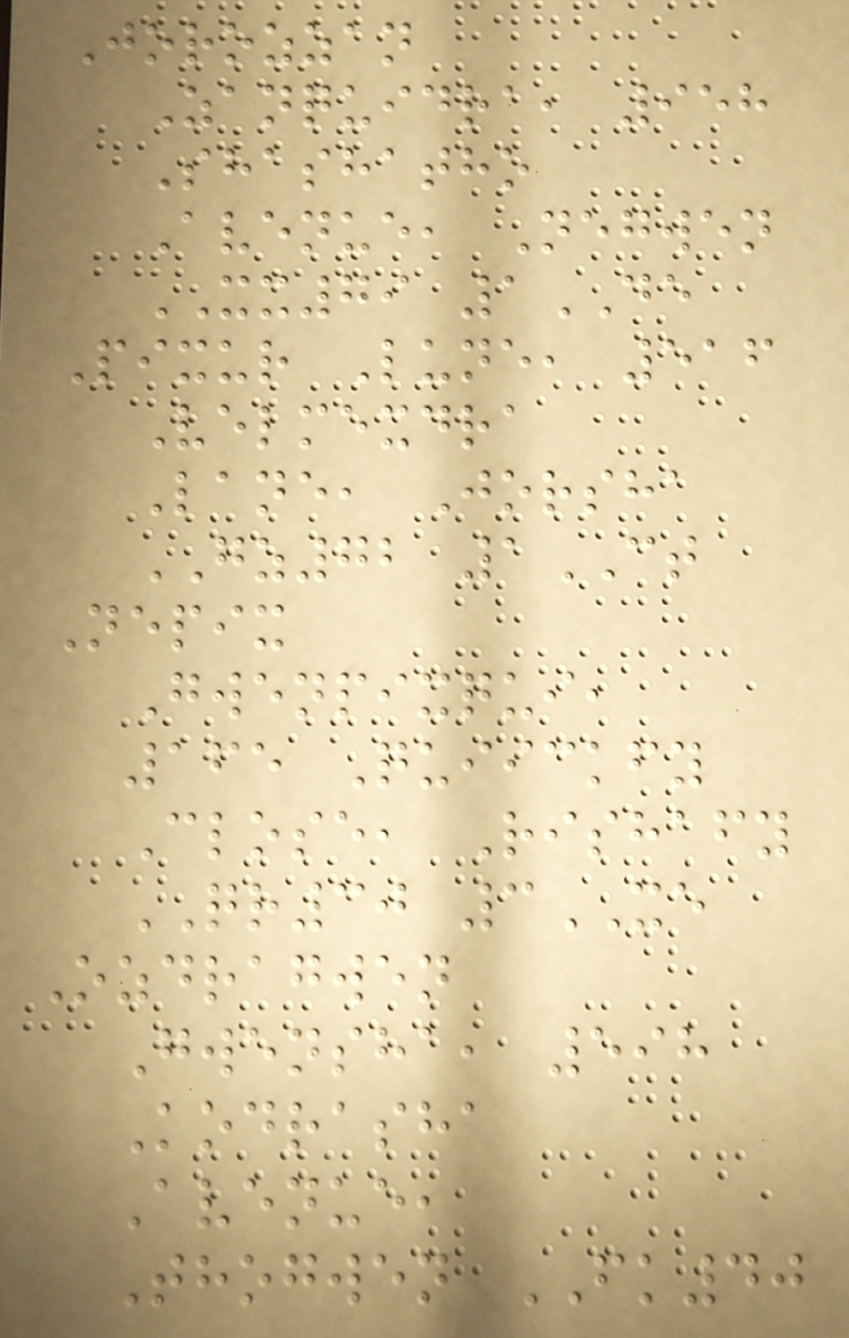Jorozzan
Zanquidra, 958
Shashatho
Avenue, Negwen
XX79 1DE
Pixur Lune, 516
Velmexdra
Lane, Jorsha
GZ72 1CT
Nepix
Gwenpixqui,
165 Quiickfy
Close, Rishafy
QR30 3XE
Ozdragwen
Gwensha, 598
Kodrasha
Avenue,
Thogwen FK40
